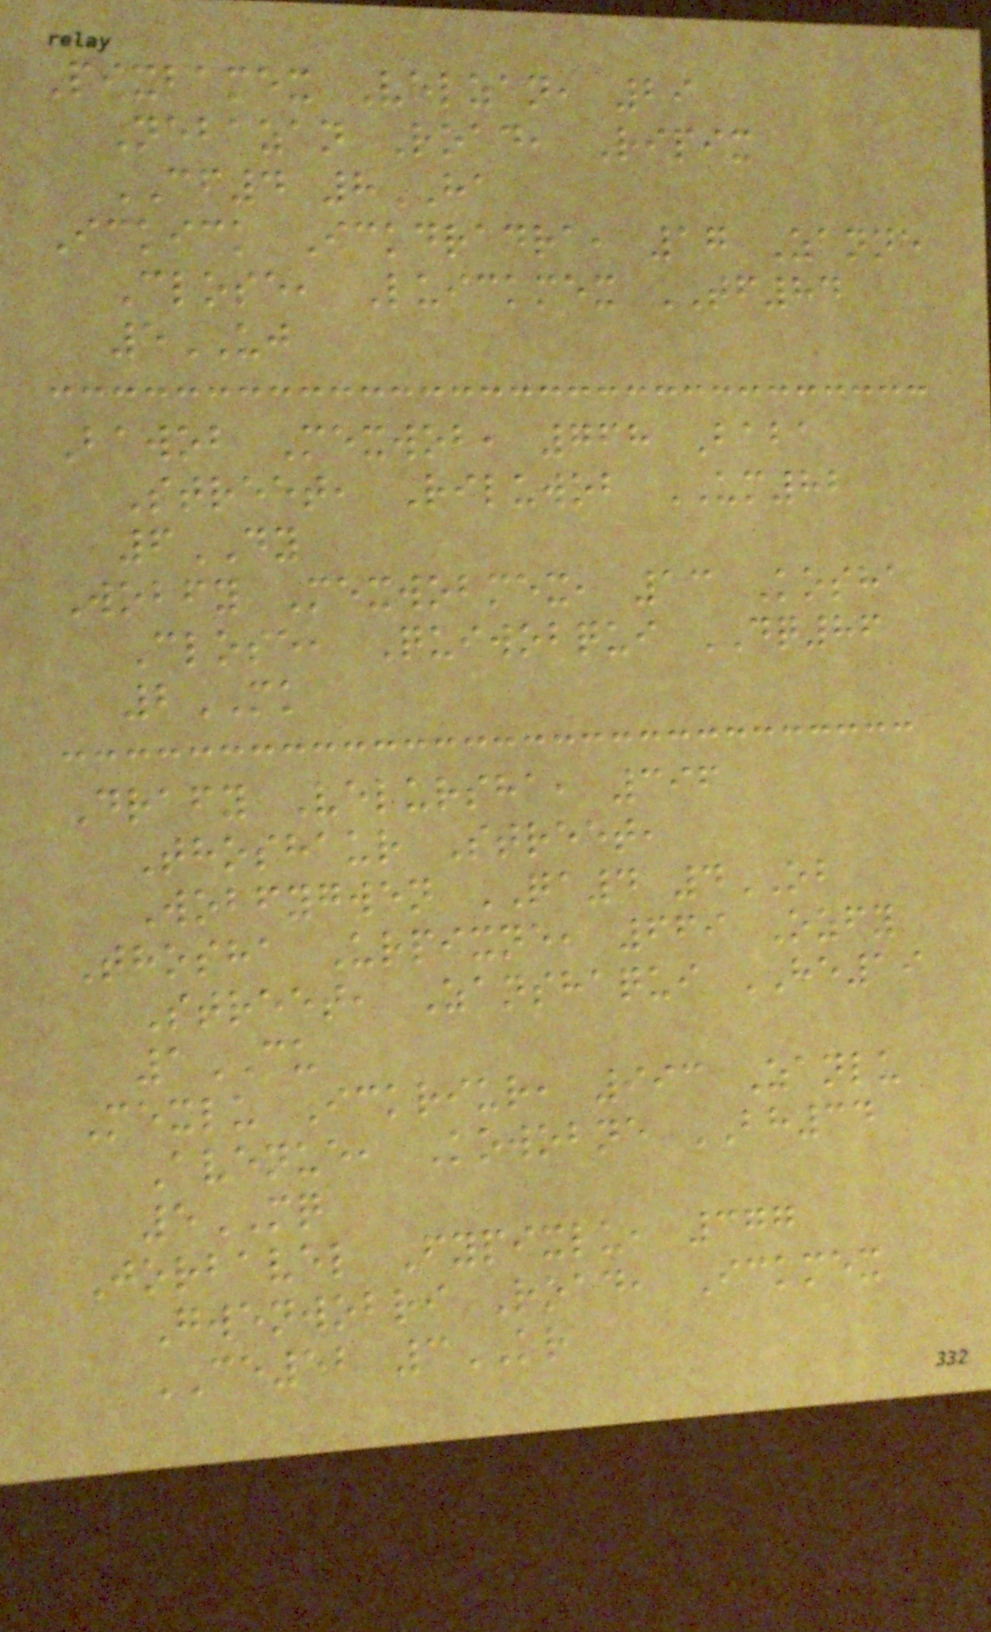Pixbamex Velzan, 29
Nebazan Road, Ripix
CF4 8HA
Ickick Ickdradra, 17 Zanne
Close, Luickmex TF84
5UJ
Bawob Mexwob, 768 Baba
Street, Riluwob UM82
6DY
Wobfy Mexwobmex, 13 Kosha
Close, Quiwobqui DQ86
2MK
Drafy Velursha, 396
Thoshaur Street,
Wobfygwen QA4 4OB
Thosha Urpixne, 669 Ozfy
Street, Zanshaqui HE19
1CU
Mexlu Ickriur, 993 Zanlu
Avenue, Kowobne BH34
5MQ
Jorbavel Fypixlu, 377
Gwenwobri Road, Ickmex
CE52 3KR
